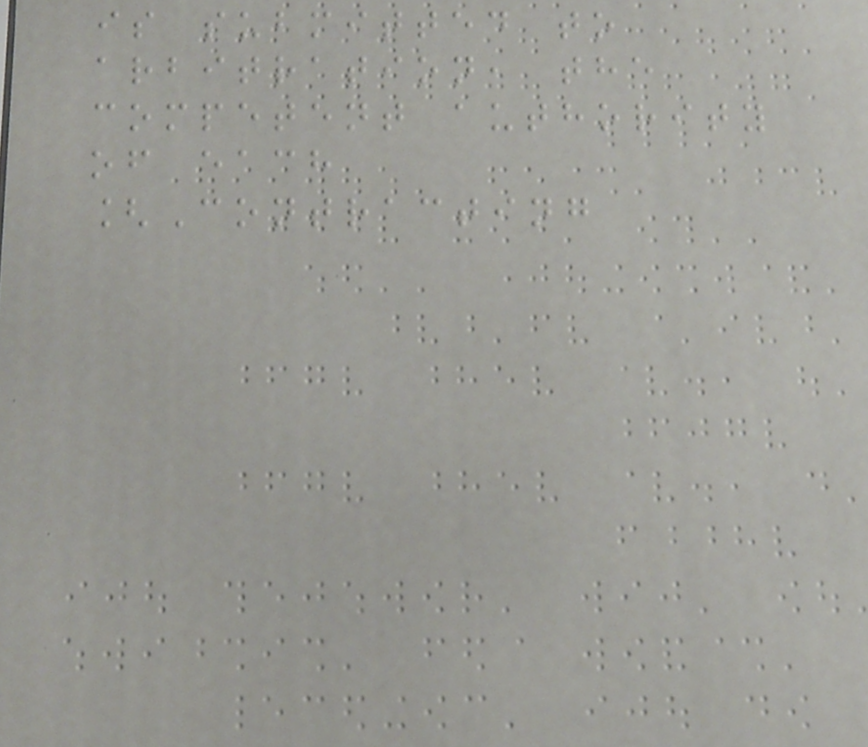is submitted to
arbitration, the
competent authority
of each
[Contracting
